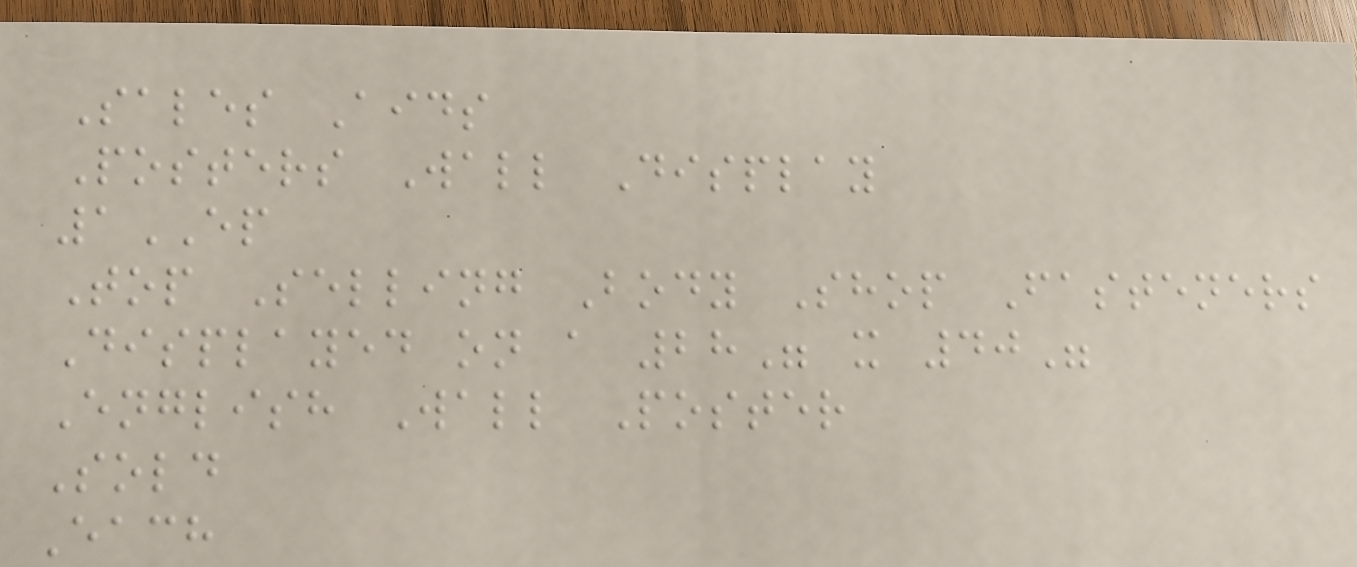Sales Aids
Posters Wall Display
1EP
Top Selling Body Shop Fasteners
Displayed on a 28" x 40"
English Wall Poster
Sold
Each
